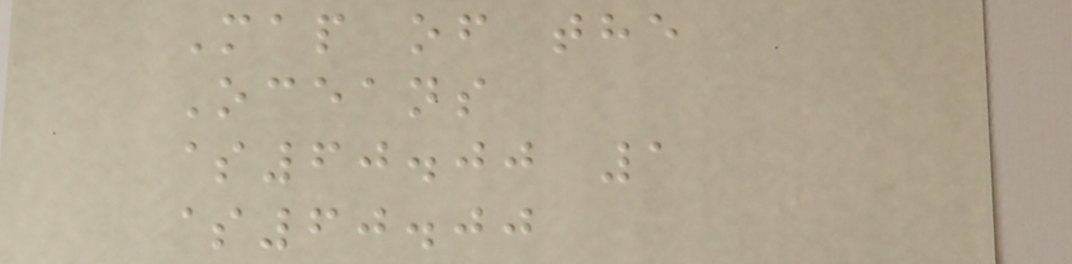Map of the
Oceans
$60.00 1
$60.00
